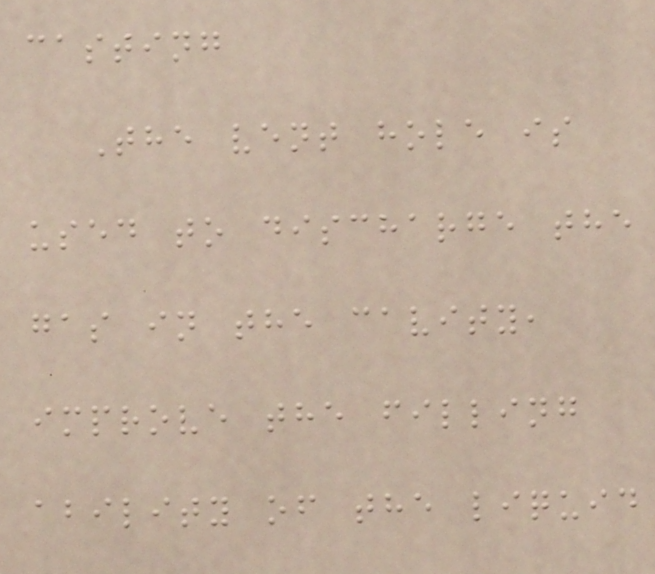casting
The vent hole is
used to discharge the
gas in the cavity,
improve the filling
ability of the liquid
